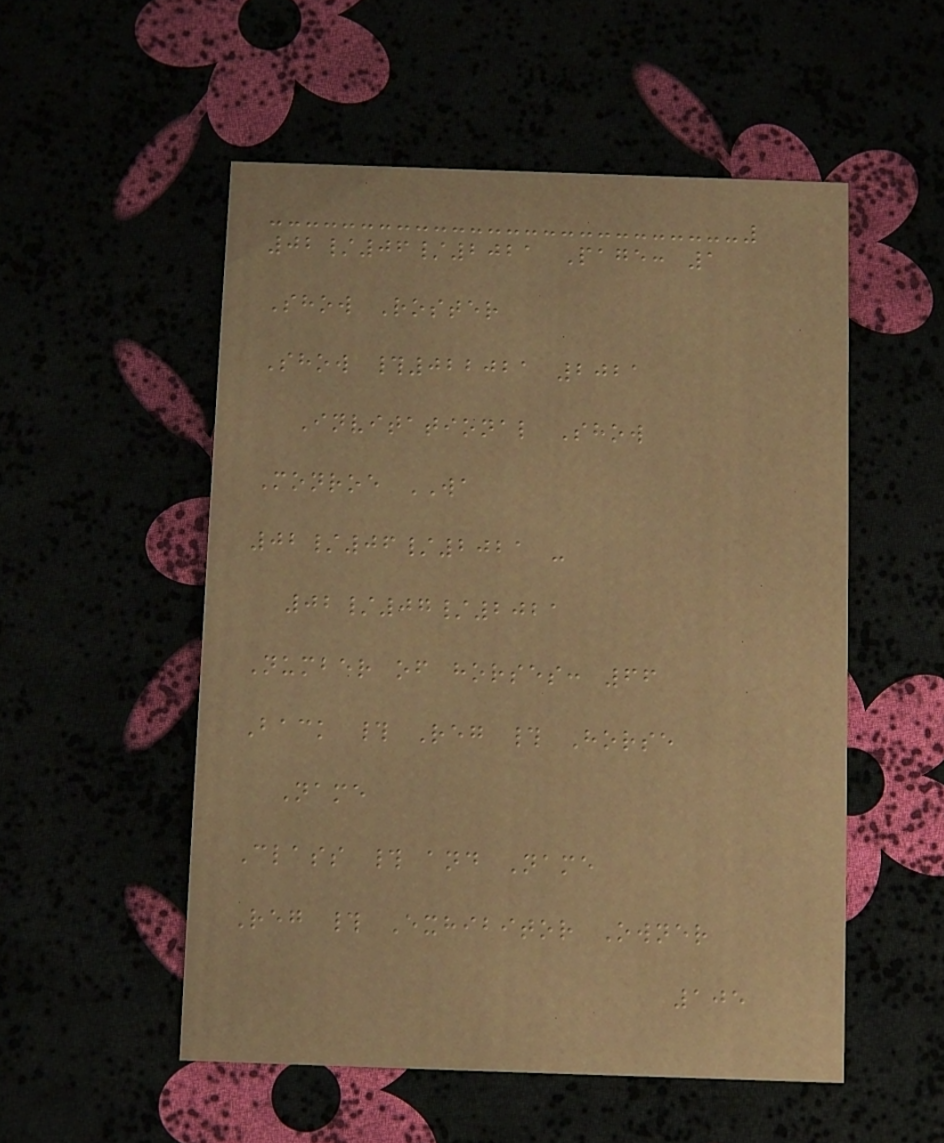02/06/2021 Page: 1
Show Roster
Show #022021 2021
Invitational Show
Monroe WA
02/06/2021 -
02/07/2021
Number of horses: 66
Back # Reg # Horse
Name
Class # and Name
Reg # Exhibitor Owner
105
